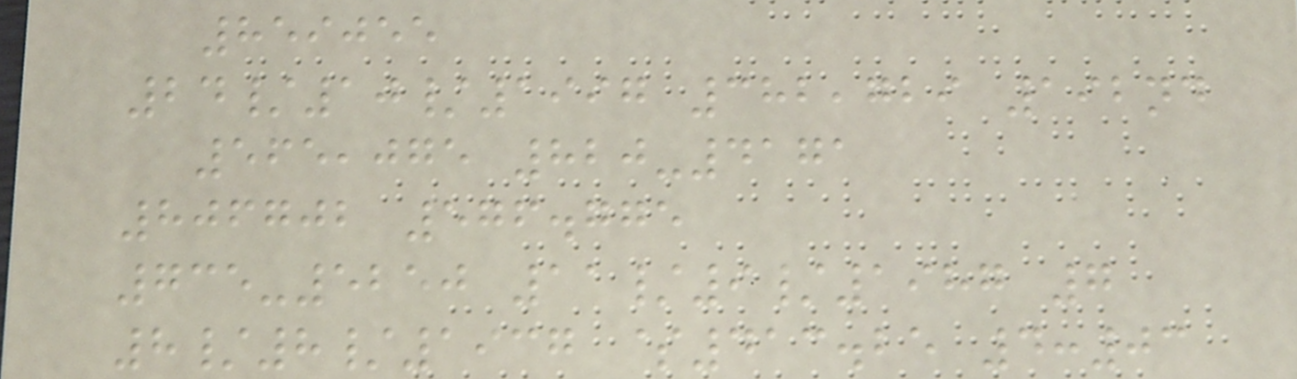859055
24/10/1997 382,729 192nd
565,075 820-4171
806702 576.775
735-5250 11/9/1987 7
8/8/1937 $413.25 4:03
